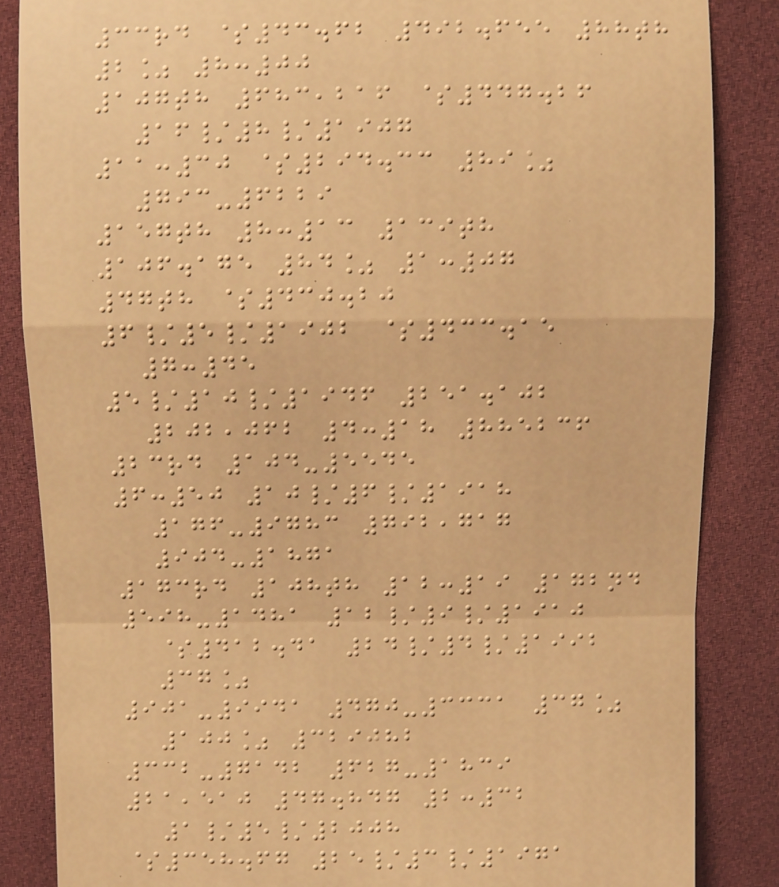33rd $43.62 492.655 88th
2% 8:00
107th 683,216 $447.26
16/8/1907
11:30 $294.33 89%
793-6229
157th 8:13 139th
106.175 84% 1:07
47th $430.20
6/5/1902 $433.15
7:45
5/10/1946 251.102
202,062 4:18 885236
23rd 104-5545
6:50 10/6/1918
176-9783 792,717
904-1871
173rd 108th 12:19 172nd
598-1481 12/9/1910
$412.41 24/4/1992
37%
901-9941 470-3331 37%
100% 329082
332-7142 627-1839
21,510 47.847 2:32
1/5/2008
$358.67 25/3/1971
